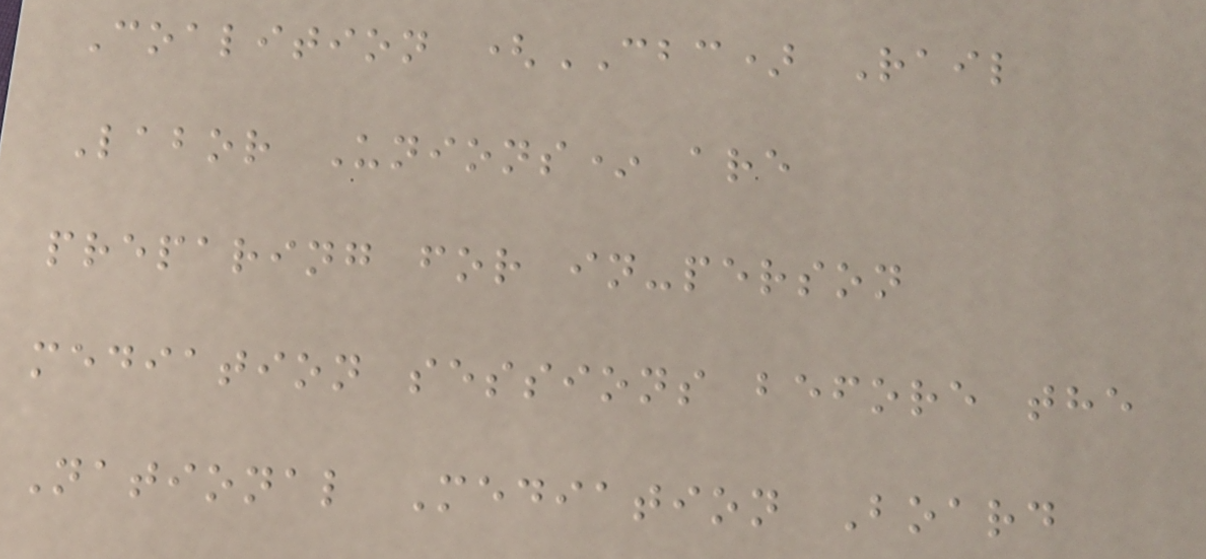Coalition (CBC) Rail
Labor Unions* are
preparing for in-person
mediation sessions before the
National Mediation Board
